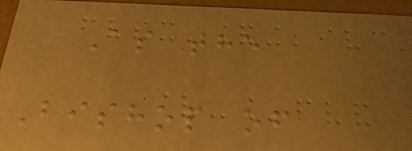As the
Bishop of
